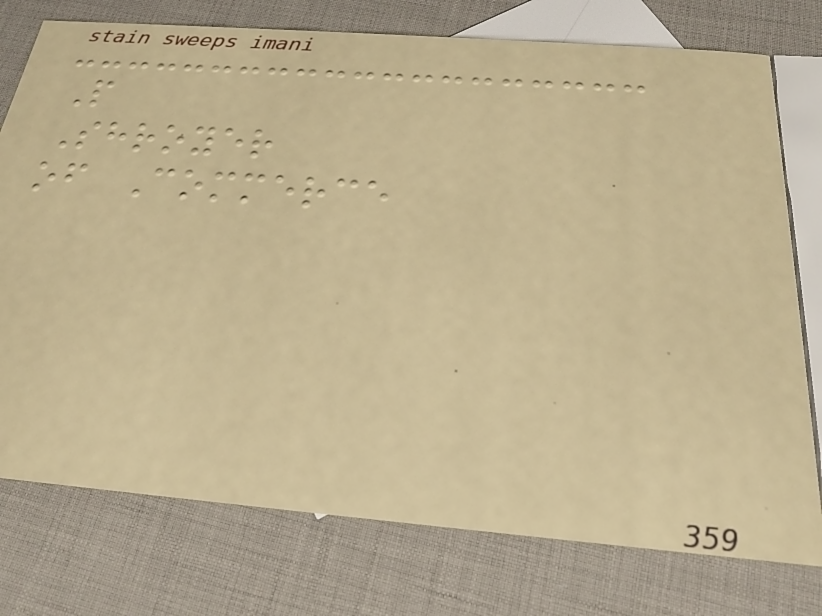P
Shroyer
of Commerce
